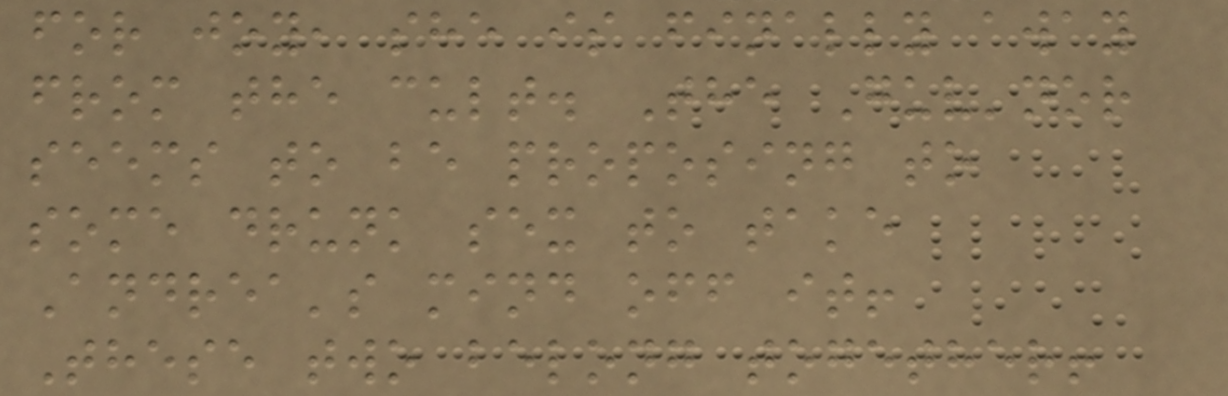for joy, she is finally away
from the cult. The Guv'nor
seems to be proposing to
some drunk sex to take
Andrea's mind off it!
These two belong together!
